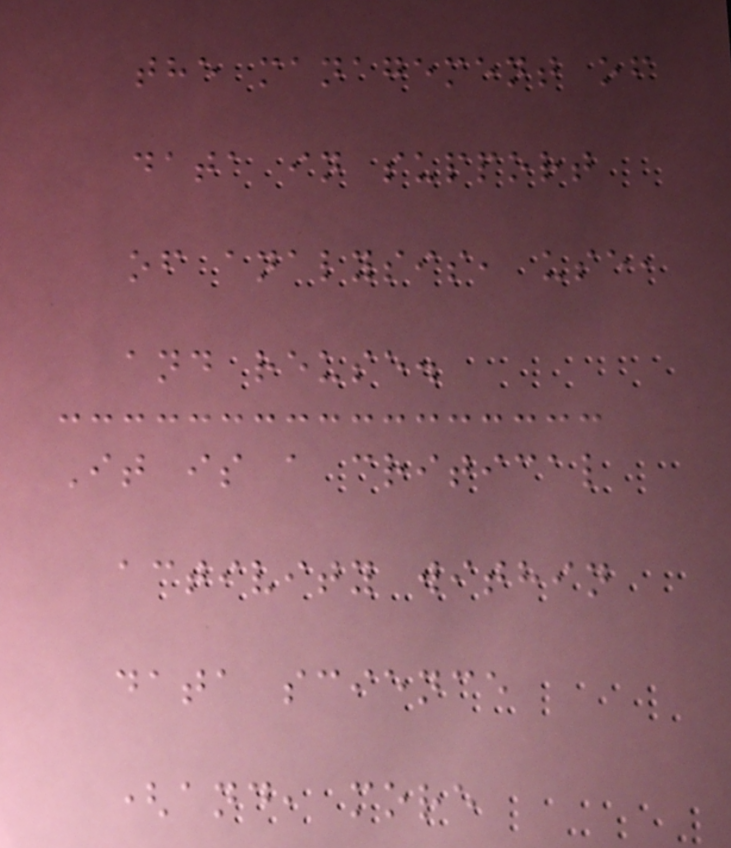the management of
data in support
of analysis, use,
and reuse.
It is a critical
activity within
data science
(and, more
